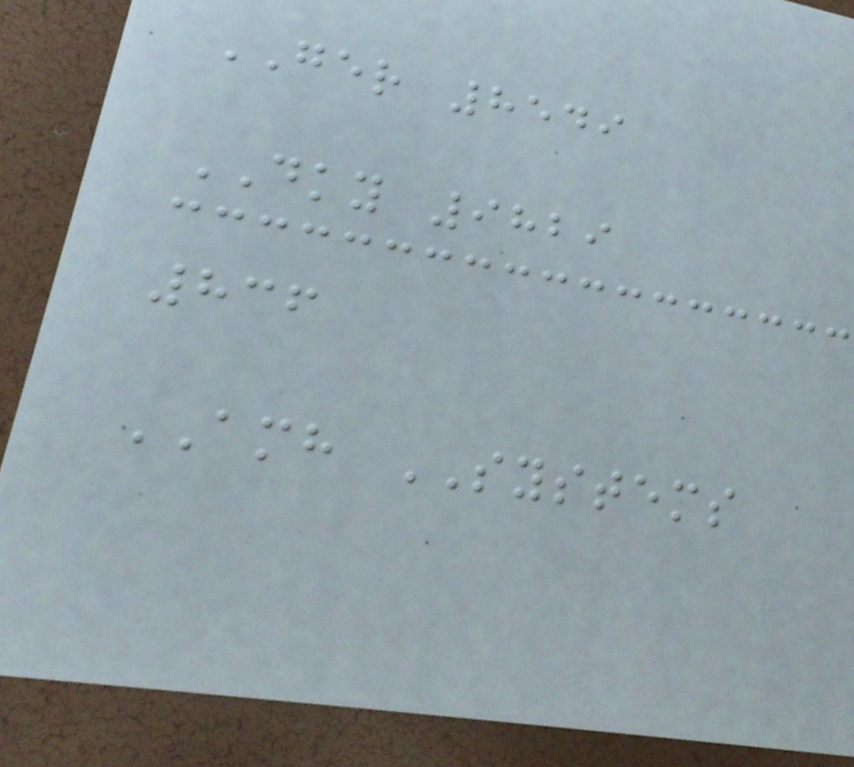GER 8549
DKY 9829
836
AMH SYSTEMS
